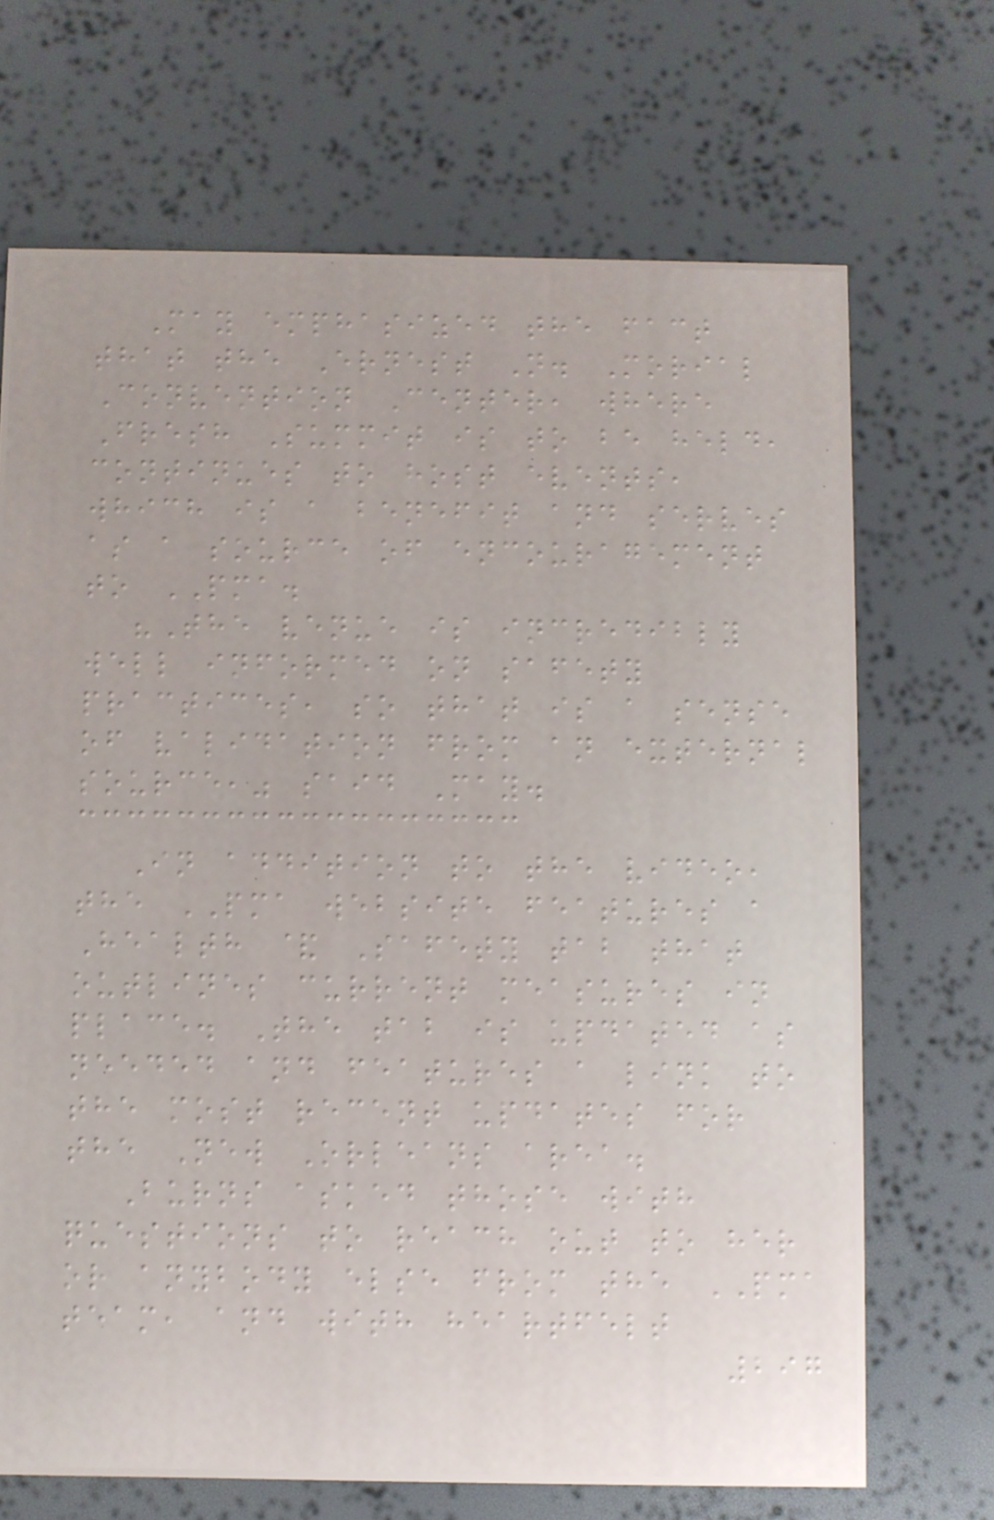May emphasized the fact
that the Ernest N. Morial
Convention Center, where
Fresh Summit is to be held,
continues to host events,
which is a benefit and serves
as a source of encouragement
to PMA.
"The venue is incredibly
well informed on safety
practices, so that is a sense
of validation from an external
source," said May.
In addition to the video,
the PMA website features a
Health & Safety tab that
outlines current measures in
place. The tab is updated as
needed and features a link to
the most recent updates for
the New Orleans area.
Burns asked those with
questions to reach out to her
or anybody else from the PMA
team, and with heartfelt
297
